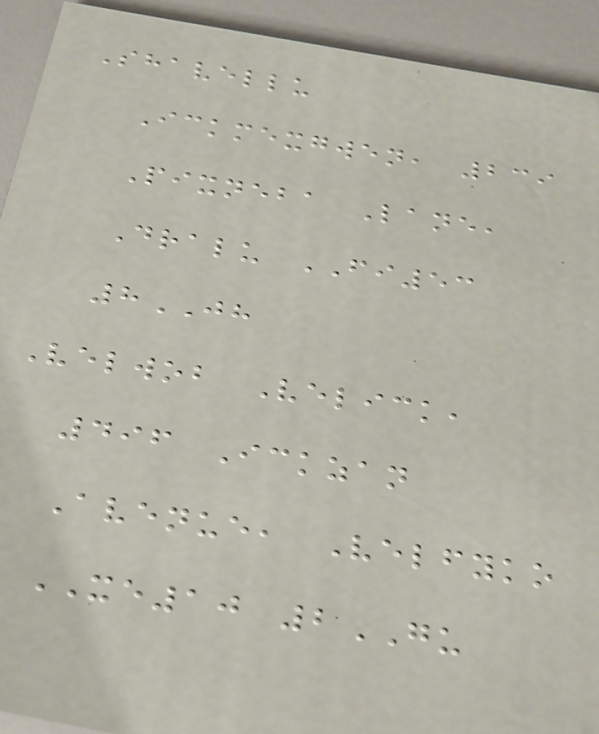Shavellu
Ickmexgwen, 239
Pixneba Lane,
Dralu FI53
8JH
Velwob Velick,
496 Ickzan
Avenue, Velfyko
XE10 2GU
